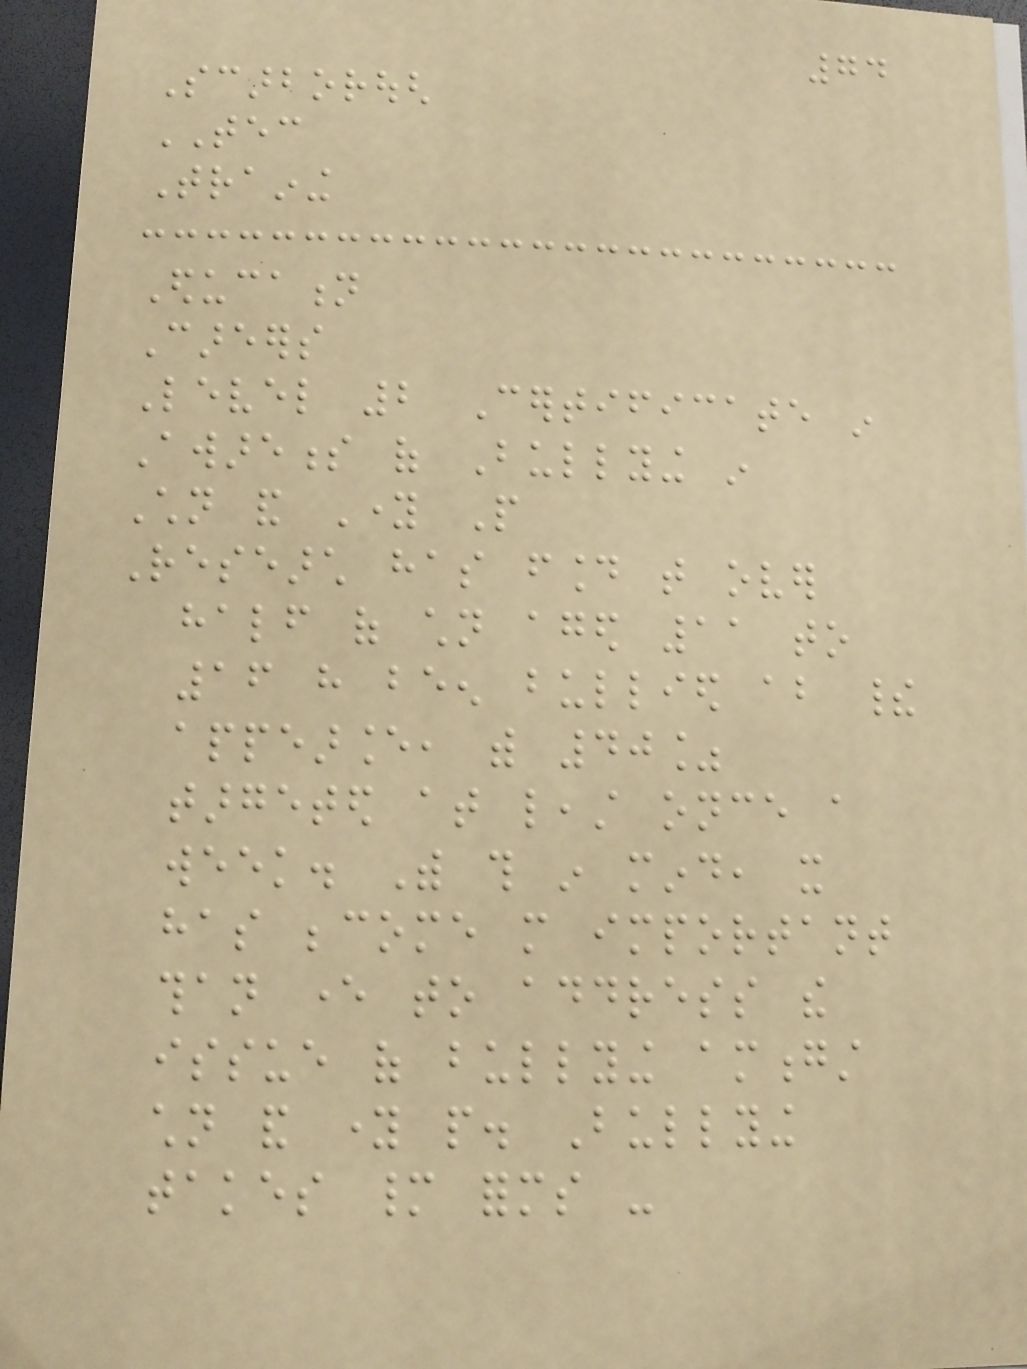74
Scarborough
TEC
Training
Education
Careers
Level 2 Certificate in
Awareness of Bullying in
Children and Young People
Research has found that over
half of children aged 11 to
16 have been bullied about their
appearance, with 40%
targeted at least once a
week. With this in mind, it
has become more important
than ever to address the
issue of bullying amongst
children and young people. Bullying
takes many forms -
